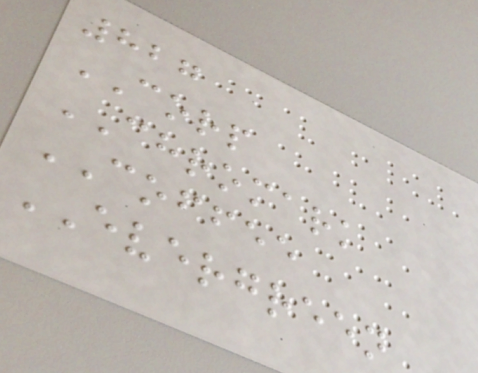827
CORP
CHROMARK
COFFEE
EVERGREEN
